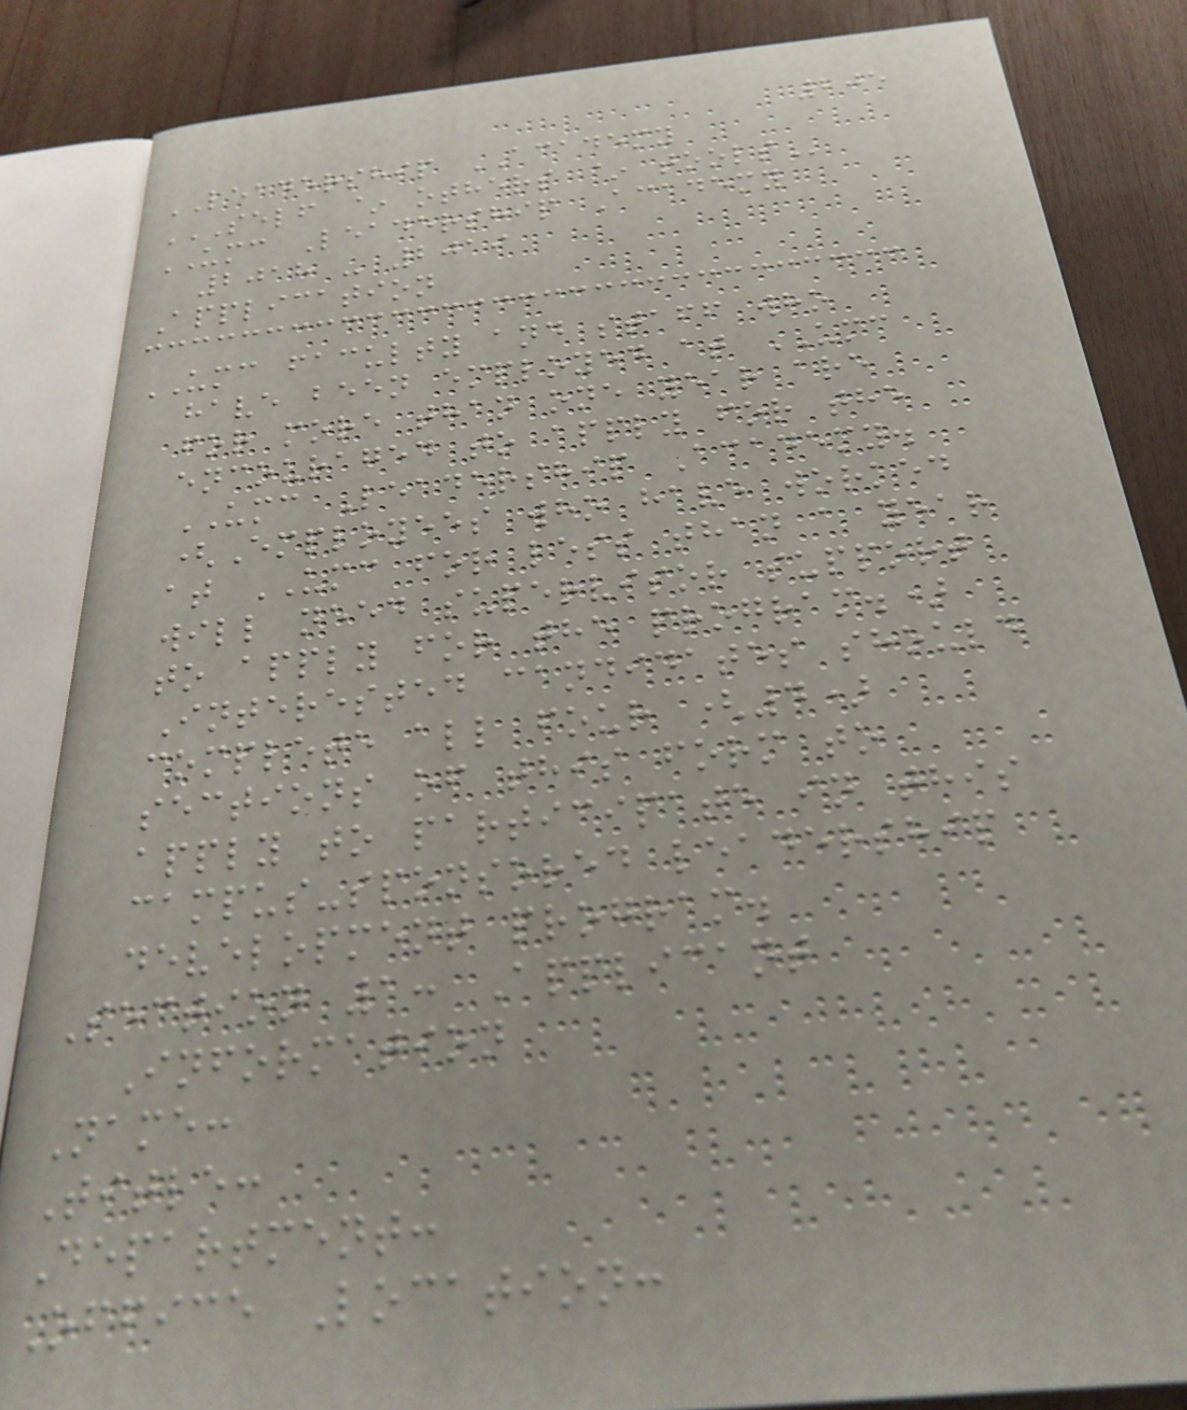205
LEADERSHIP ACADEMY
SELF ~ OTHERS ~ TOOLS
UMC Leadership Academy
2018 - 2019
Application
UMC faculty and staff who
have been employed at UMC
for more than one year are
encouraged to apply for the
UMC Leadership Academy.
(Employees who have worked
at UMC for less than a year
will need supervisor support
to apply for the program.)
Interested candidates should
complete all four (4)
sections of this form to
apply to participate in this
campus-sponsored leadership
development program.
Section 1: Applicant
Information
Name:
Title:
Department:
Office Location:
